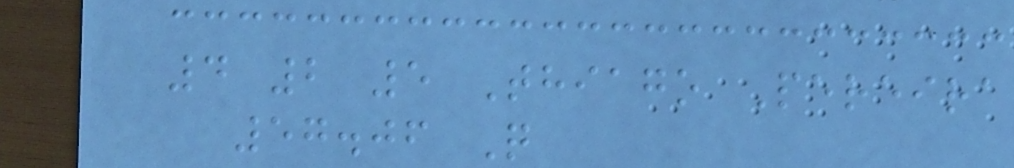4 2 5 Thiago Pereira
57.06 Q
